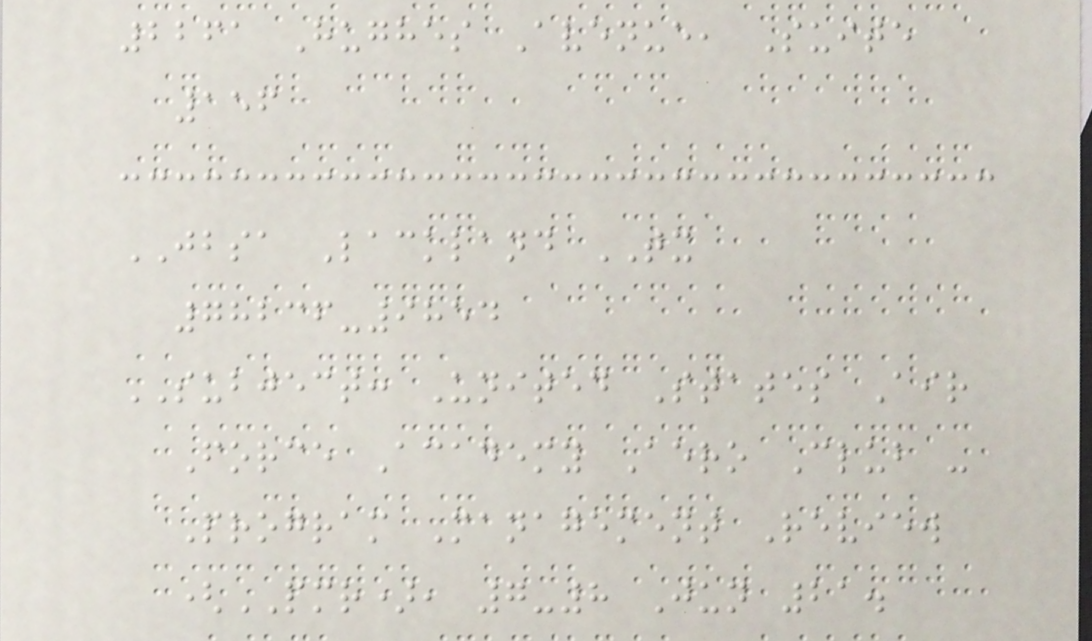2261 Hughes Avenue, Suite
156
JBSA Lackland TX
78236-9854
SUBJECT: United States Air
Force Academy Aero Club -
Program Management Review
(PMR), 7-8 Jun 21.
